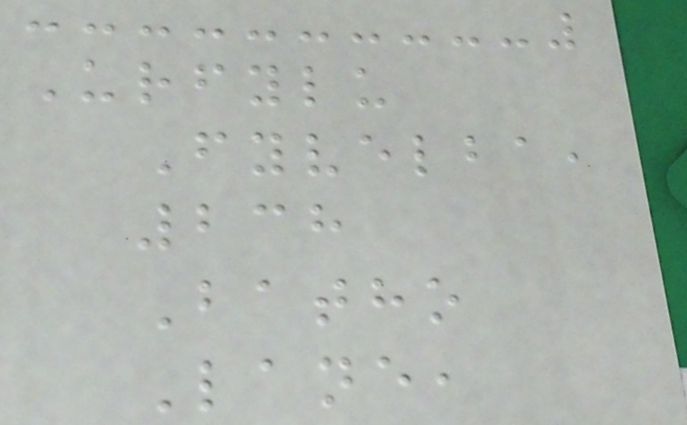Urfylu
Fyvelba,
238
Batho
Lane,
